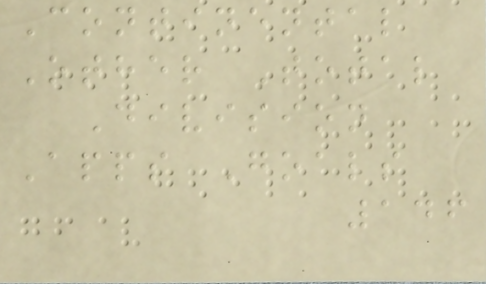Continental
Other Total
Division
Apps Goals
146
